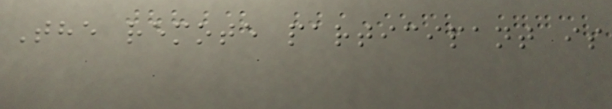The remote participant is
